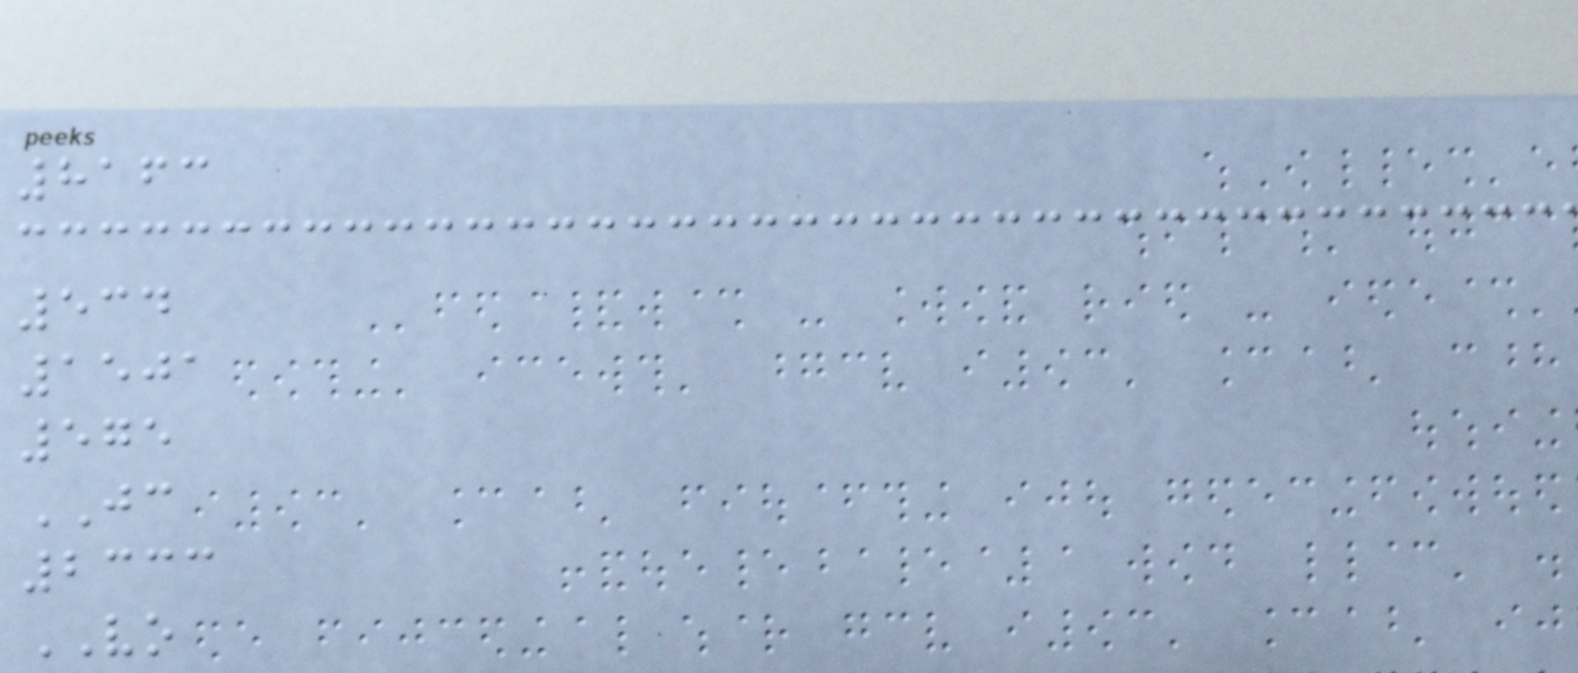8163
534
1501
575
JC
2333
VO
